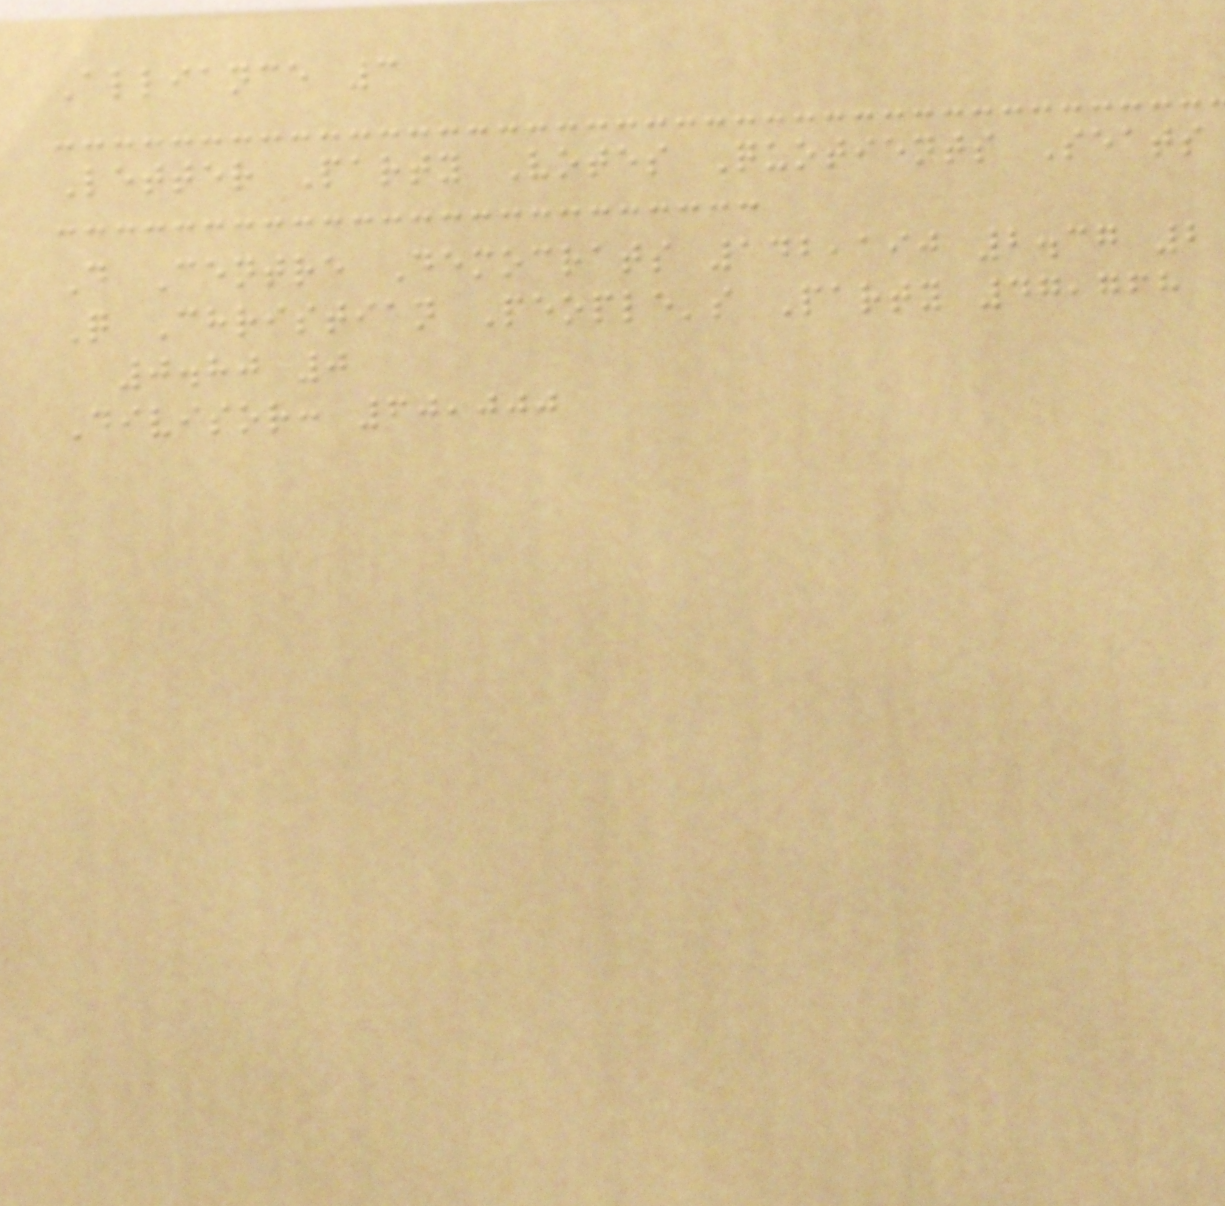Alliance 3
Letter Party Votes Quotients Seats
D Centre Democrats 142,190 2.37 2
Q Christian People's Party 47,768
0.80 0
Divisor: 60,000
